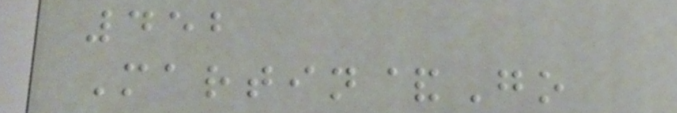452
Martin&Go
